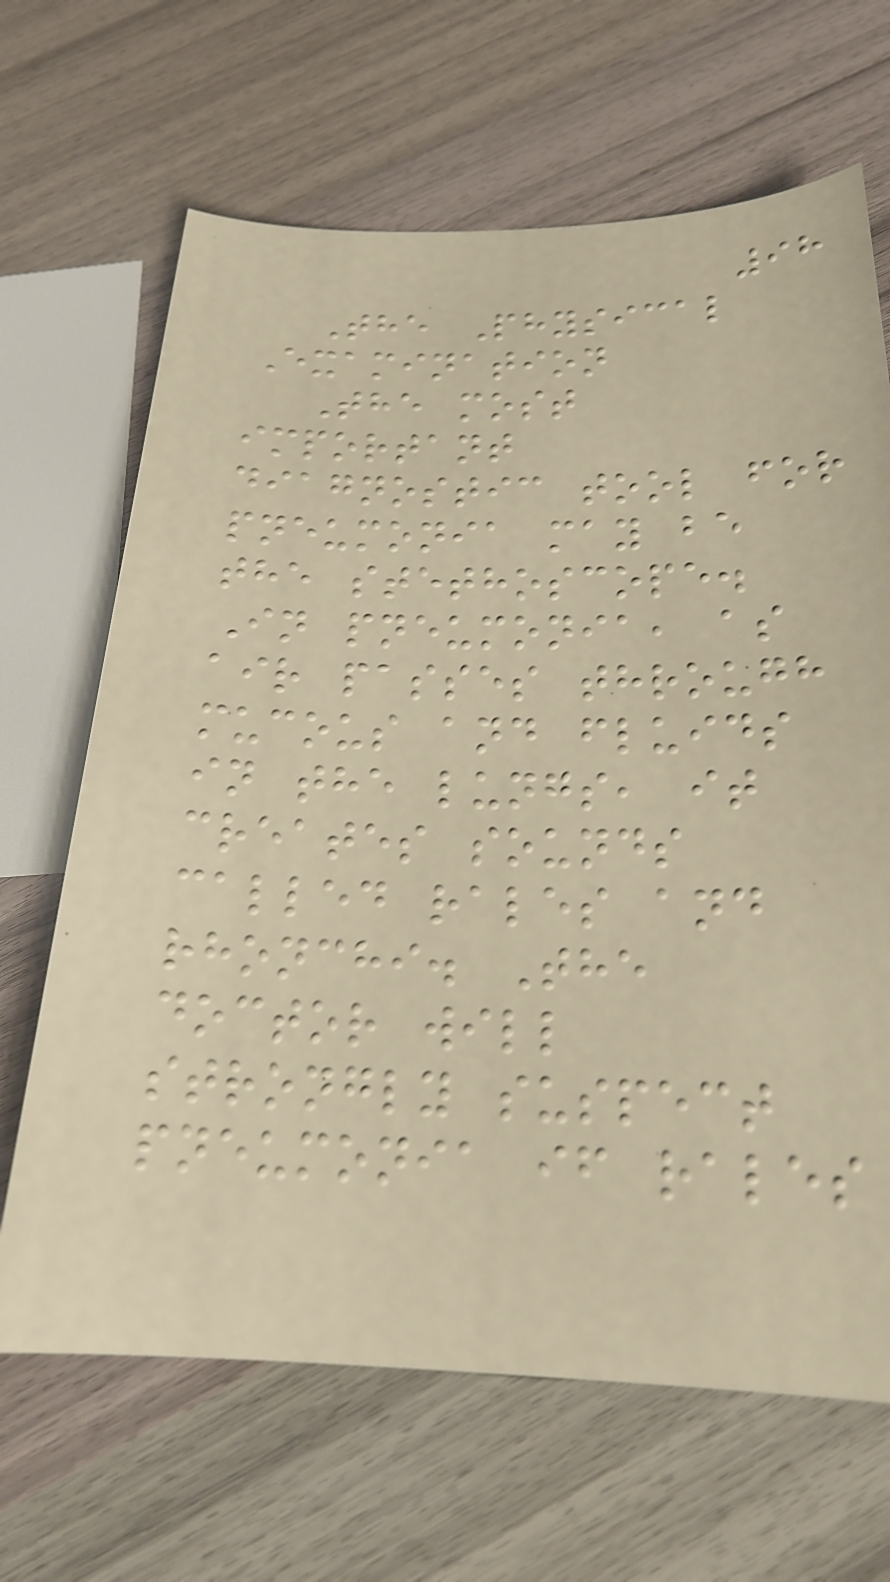98
The Physical
Examination
The most
important
diagnostic tool for
pneumonia may be
the stethoscope.
In pneumonia, as
air passes through
mucous and fluids
in the lungs, it
creates sounds
called rales and
rhonchi. The
doctor will
strongly suspect
pneumonia if rales
